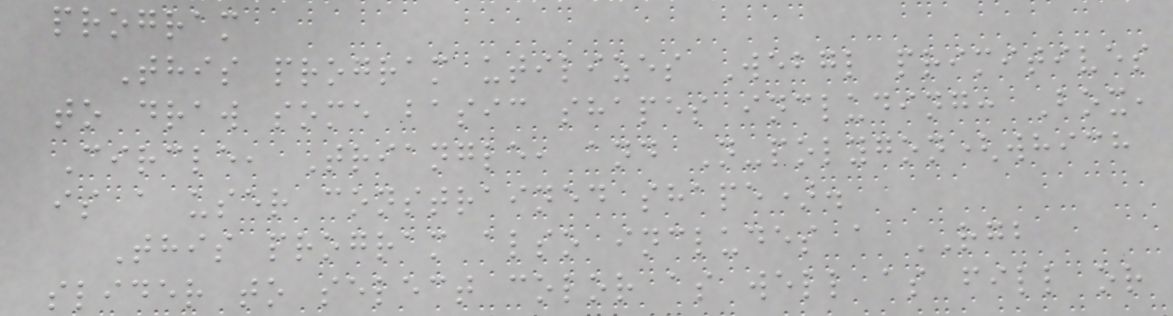program
This program utilizes Webgl primitives
to draw some basic shapes including: Box,
Circle, Triangle, and N-polygon(which
is a user constrained shape).
This program also includes a RGB
slider to select color as well as fill or
